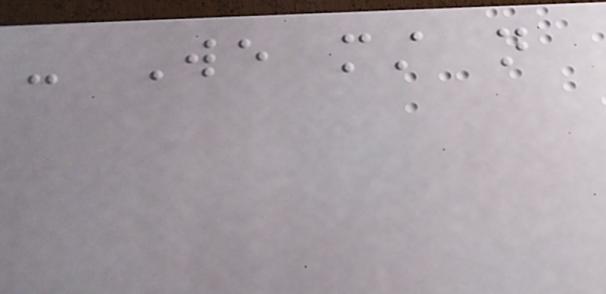- We must not
